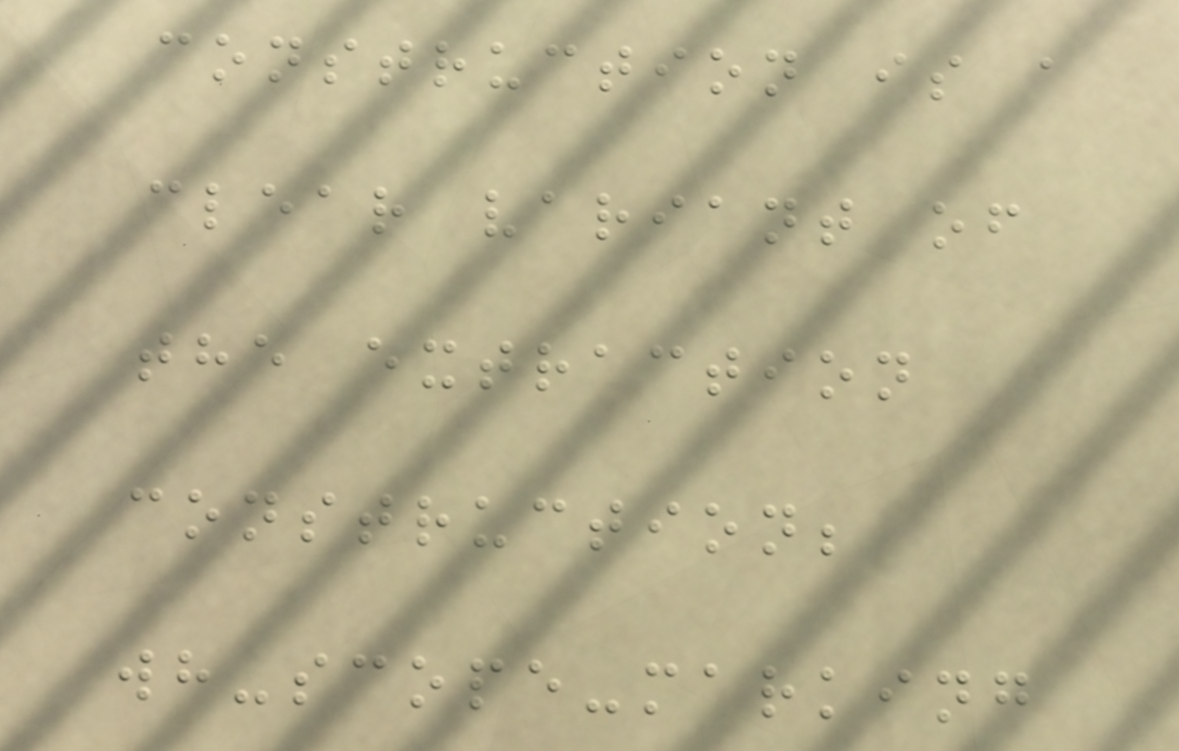construction is a
clear variant of
the extraction
construction;
wh-scope-marking
